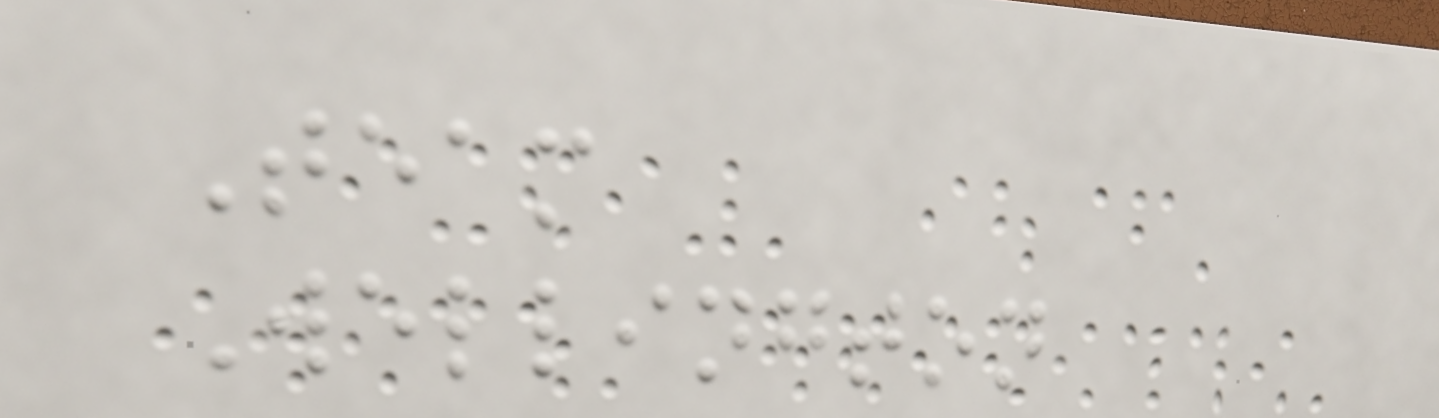Team
Wellington
